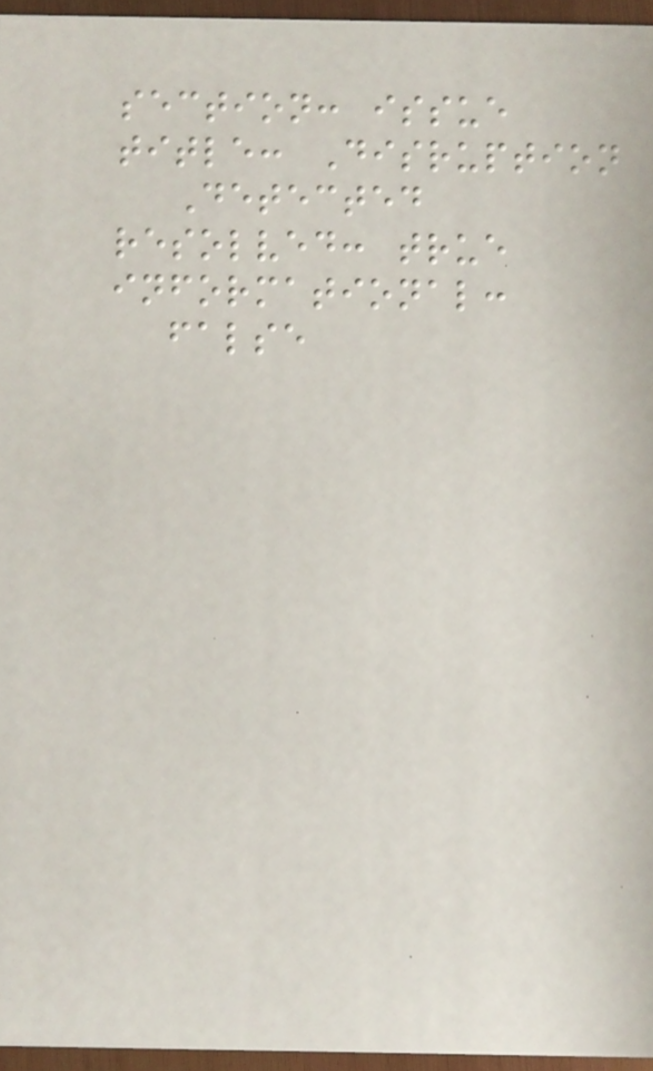section: issue
title: Disruption
Detected
resolved: true
informational:
false
